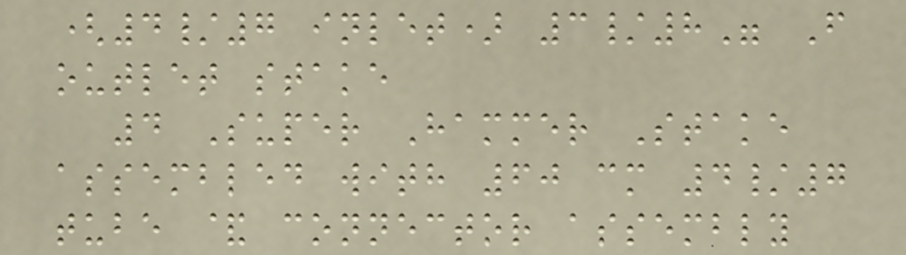(4/7 inlet) 3/8" F
outlet stake
4 Super Hammer Stake
assembled with 60 cm 4/7
tube & connector assembly
